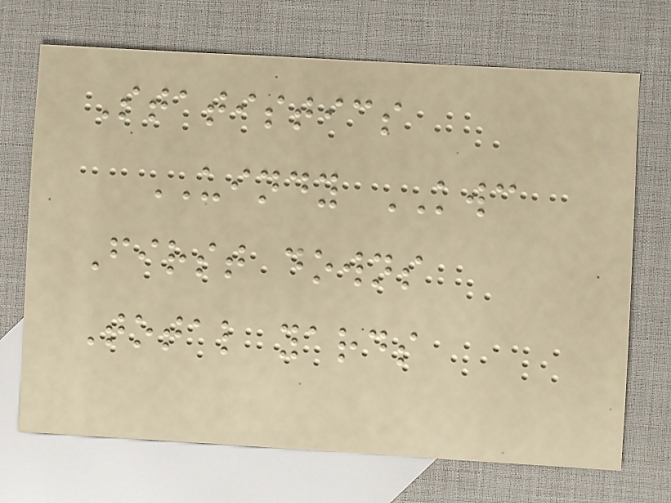Statistics
UINDY KWC
First downs
Total yards
